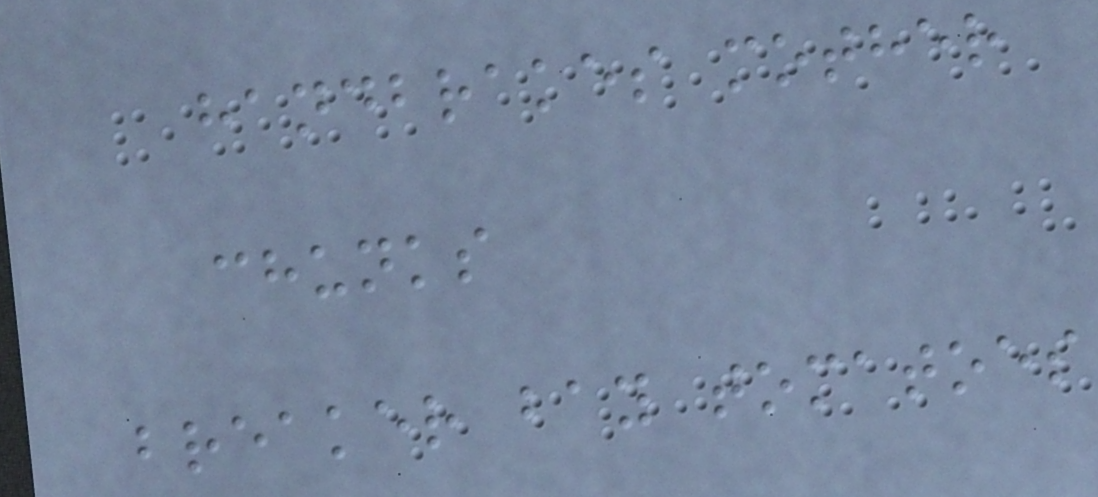handbrakes mother
chunks
breaker bay tomatoes
